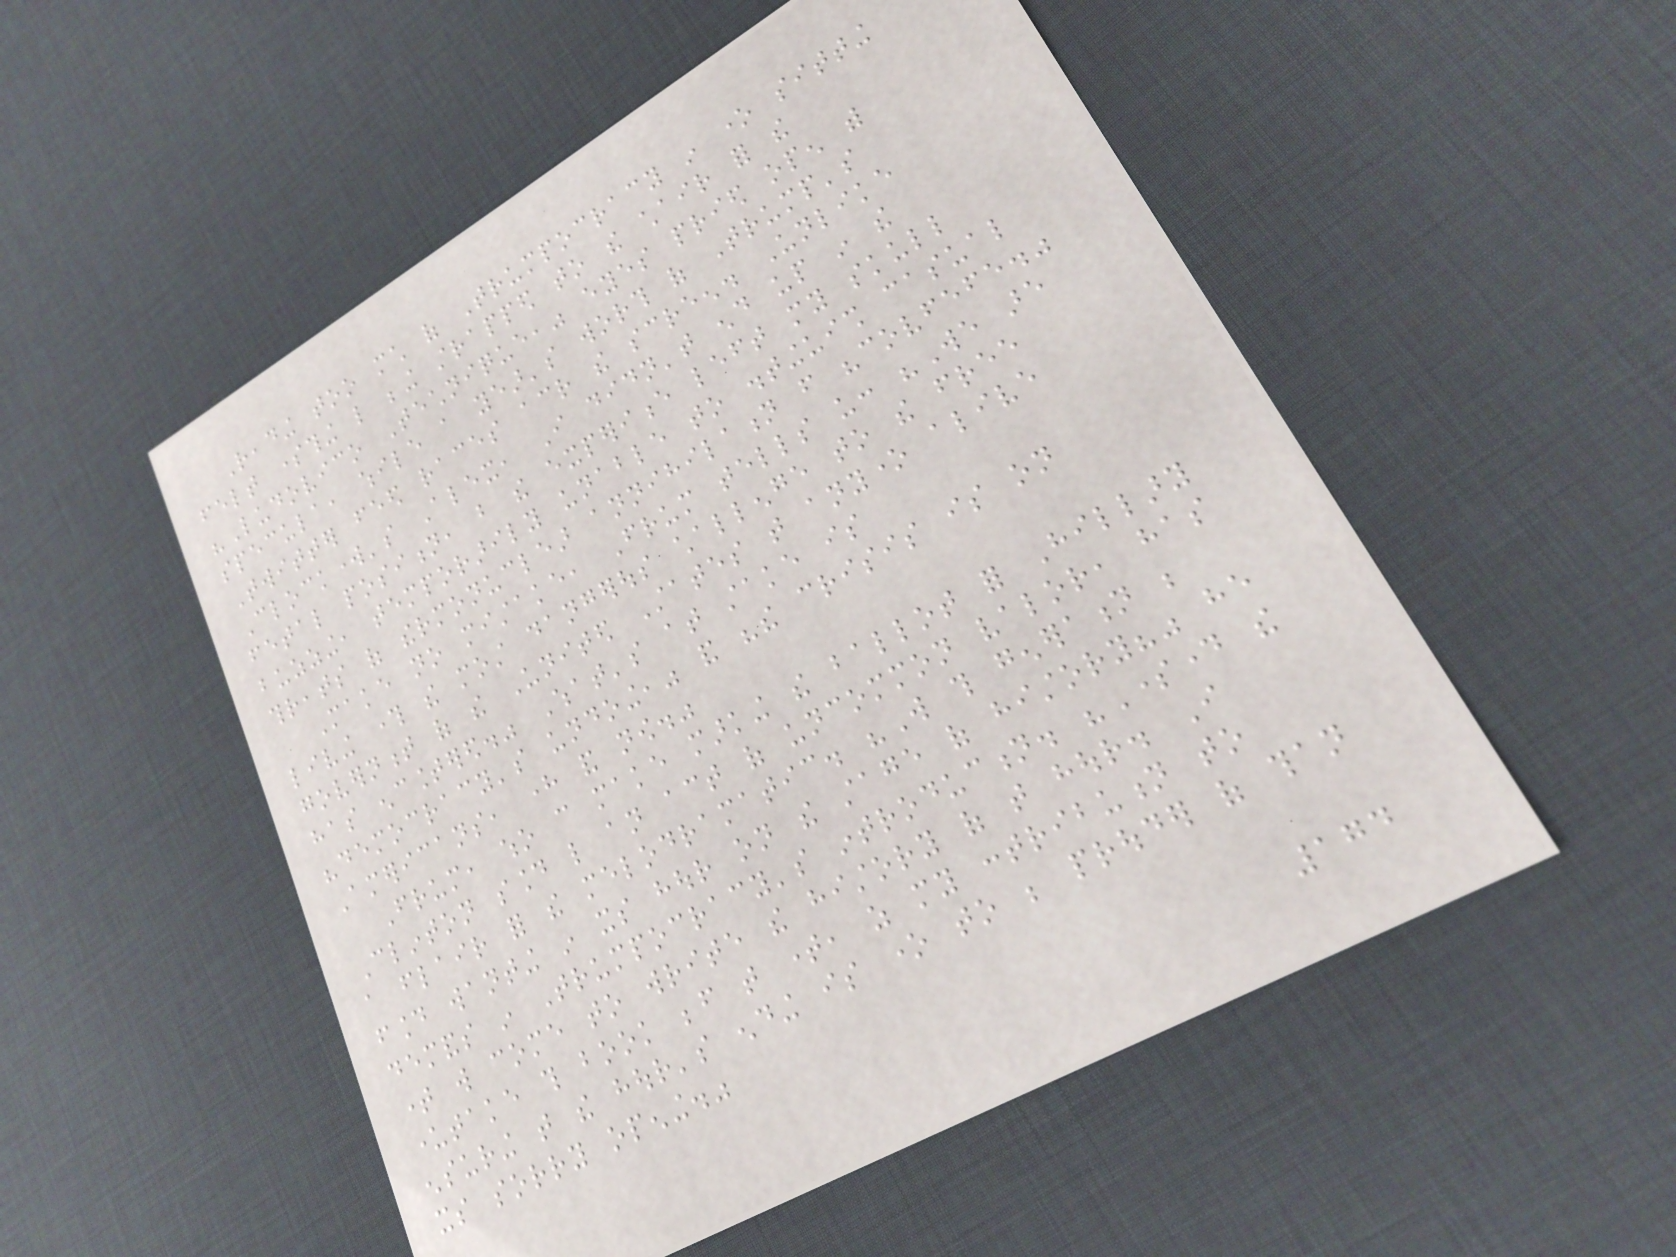Reading too much of Trumpocracy in one sitting
felt something like being strapped to the chair for the
"Ludovico Technique," eyes pried open with
specula, while a year's worth of Trump's
Twitter feed races across the screen. Unlike
Clockwork's Alex, I didn't end up in the
fetal position, but the experience left my skull
buzzing, temporarily unable to distinguish casual
threats of thermonuclear annihilation from "covfefe."
Make no mistake, Frum tells us: "We are
living through the most dangerous challenge to the free
government of the United States that anyone alive
has encountered." What's at stake is
"democracy's undoing," and "the crisis is on
Americans, here and now."
Frum, who can make marking the ballot for Hillary
Clinton sound like an act of uncommon valor, has
a flair for the melodramatic. "Will this generation be
found wanting in its hour on the stage of history?" he
demands in Trumpocracy's introduction. "Someday the
time will come to write the history of that hour. I
undertake this book before that time, as my contribution to
ensuring that the hour's ending is one to be prouder of than
its sorry opening."
174
